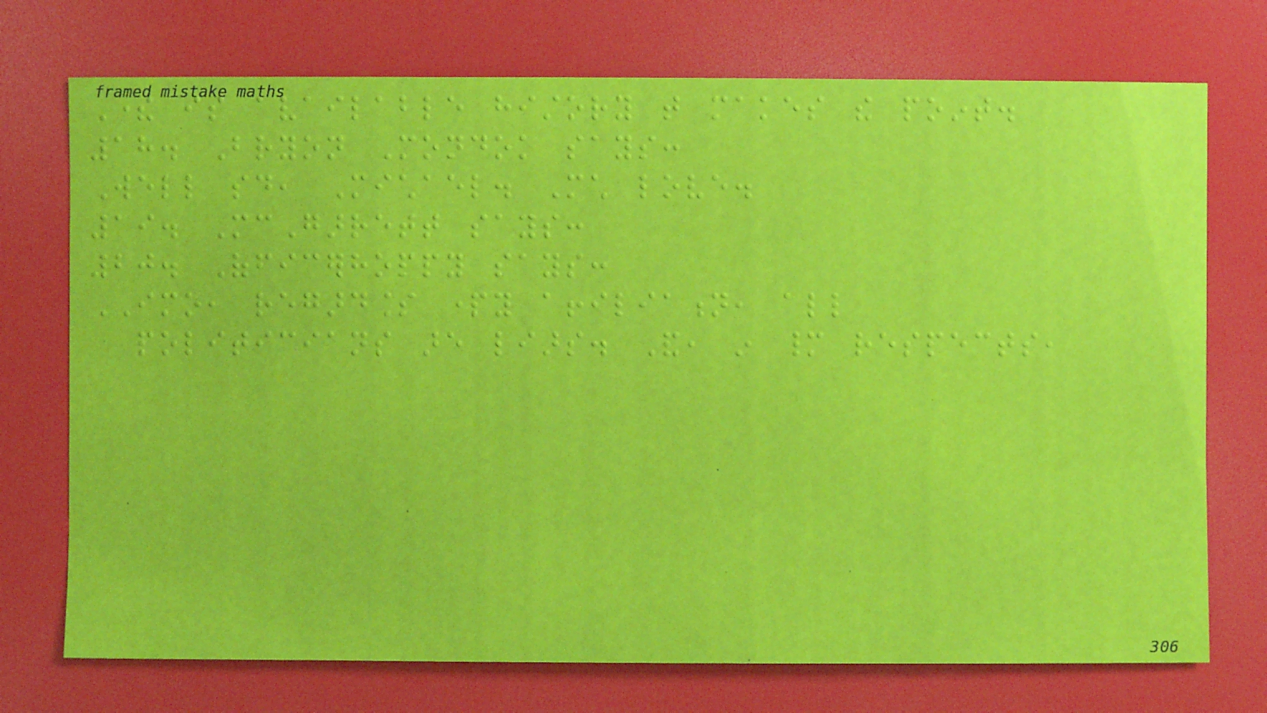There is available history that makes the point.
18. Bryon Mondok says:
Well said, Michael. Much love.
19. McGarrett says:
20. Officerhoppy says:
IMO, regardless party affiliation, all
politicians are liars. And, in many respects,
